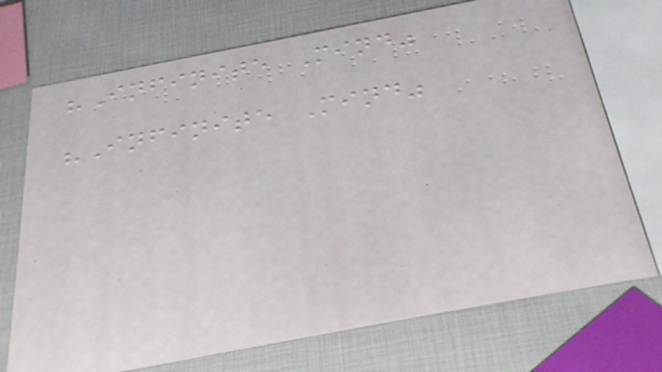"Infinite Mind"
"Infinite Mind"
